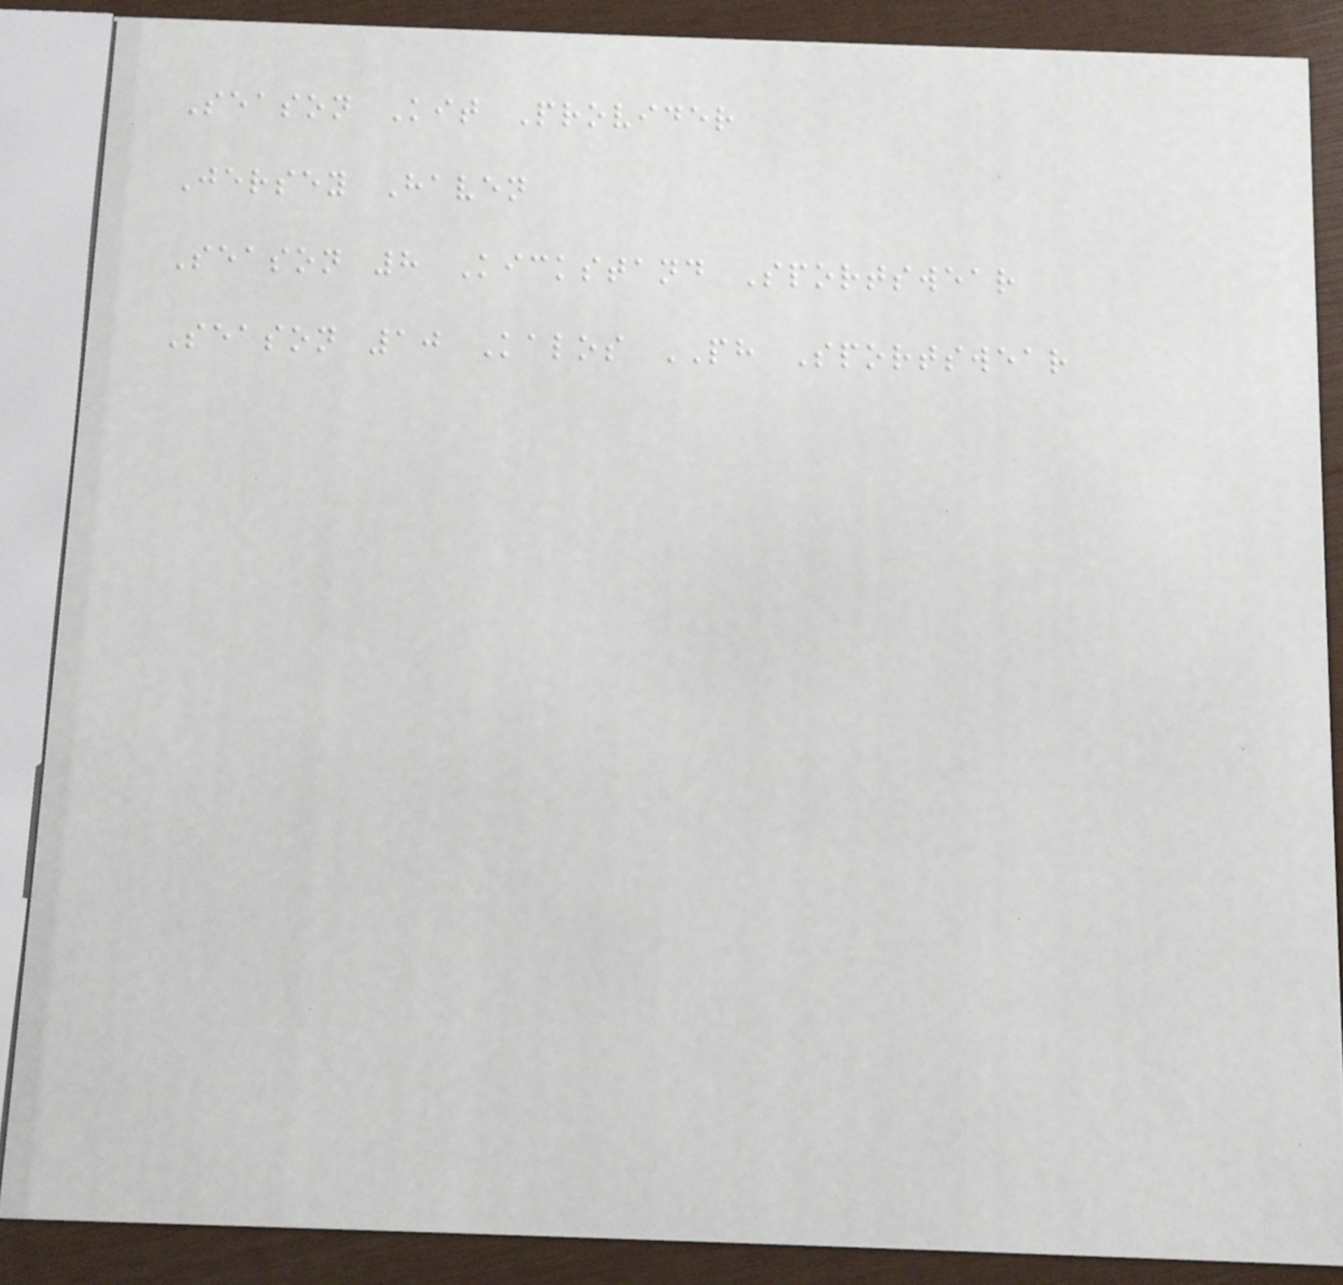Season Kit Provider
Jersey Haven
Season 8 Kickstand Sportswear
Season 10 Kalos PH Sportswear
